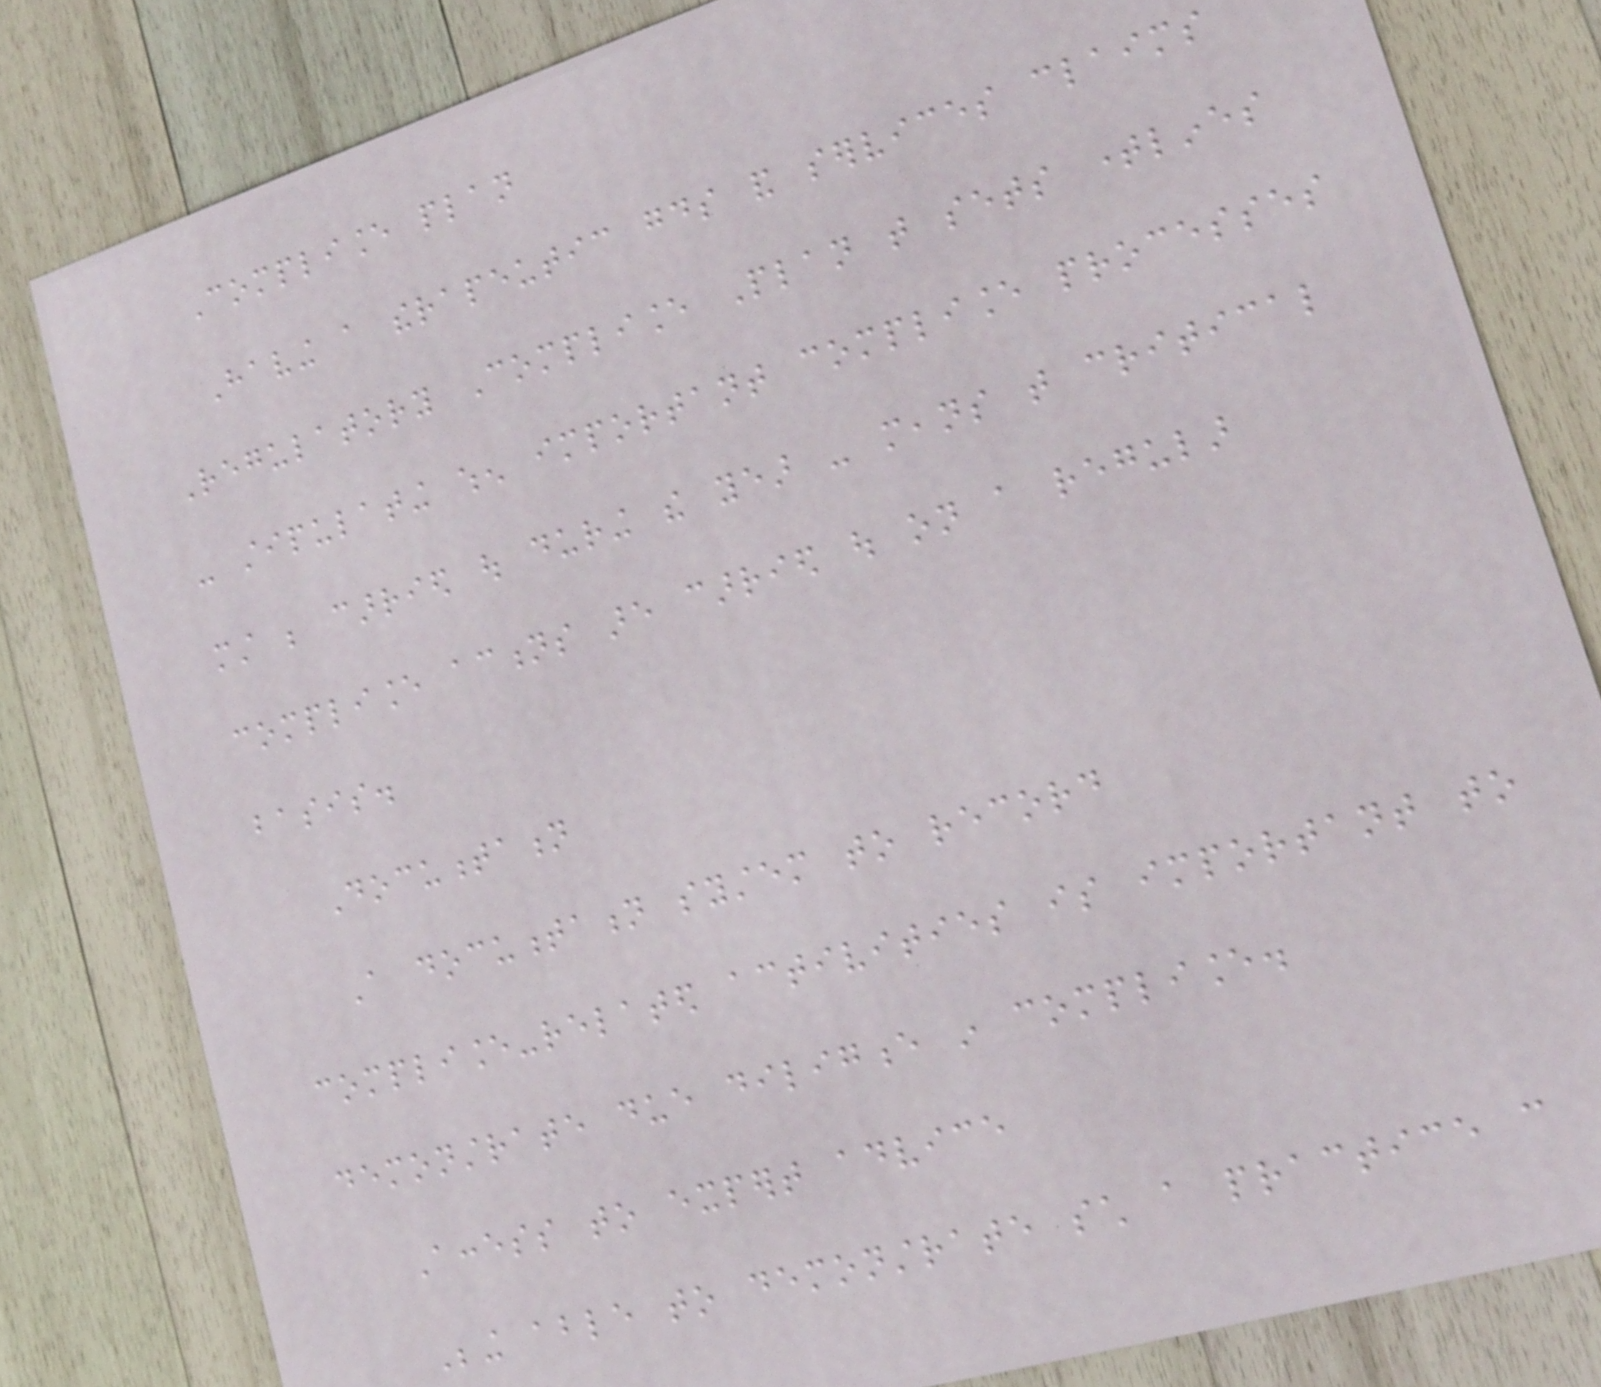Compliance plan
Having a therapeutic goods and services claims
Regulatory Compliance Plan that sets timelines
- stipulating when important compliance processes
must be carried out during the year - means that critical
compliance actions are carried out on a regular
basis.
Documentation
A documentation system to record
compliance-related activities is important to
demonstrate due diligence in compliance.
Access to expert advice
Being able to demonstrate such a practice can
